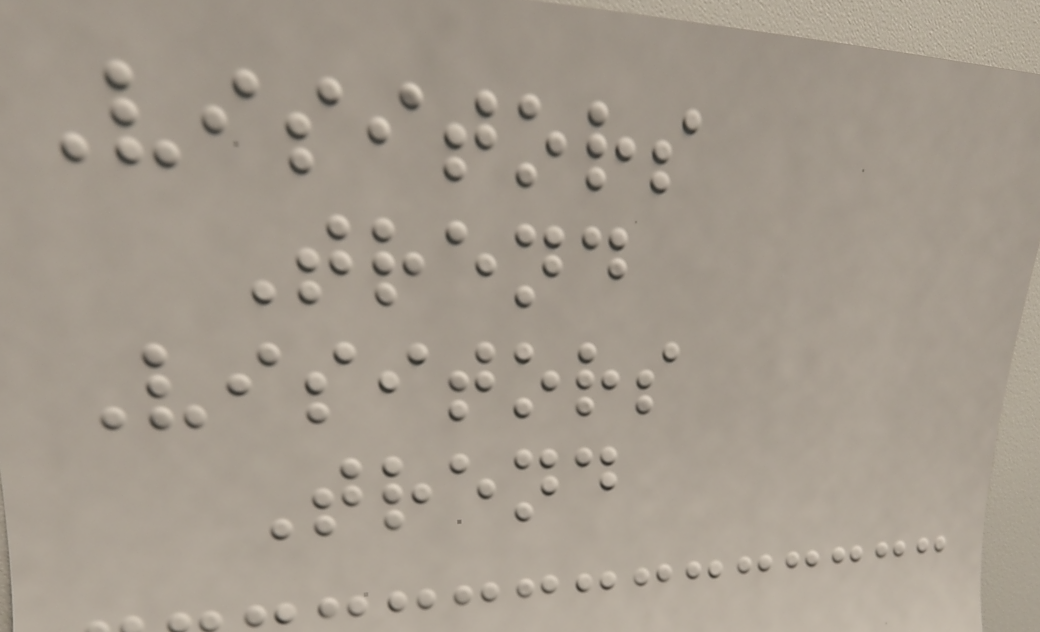Visitors
Trend
Visitors
Trend
